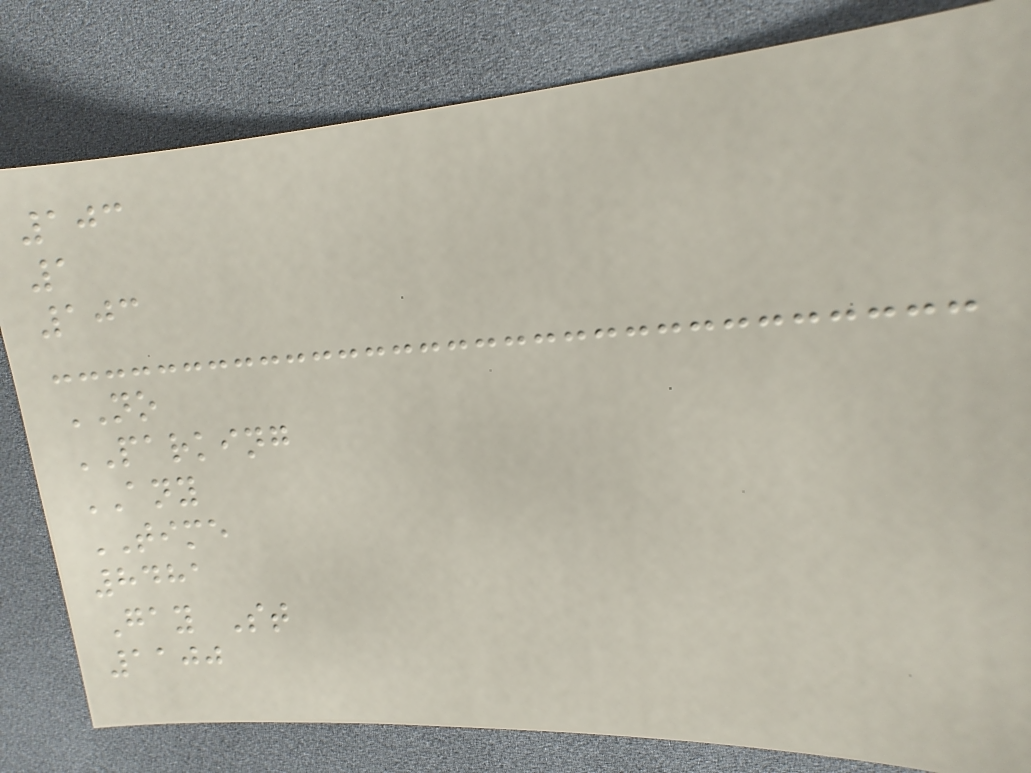103
1
103
NO
PARKING
ANY
TIME
8481
Gay St
1100
